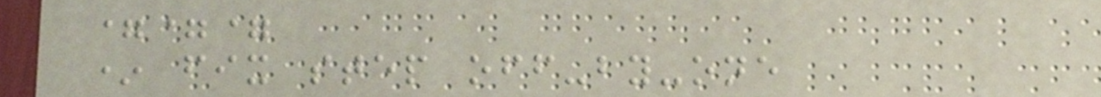===
* fix step off-by-one
